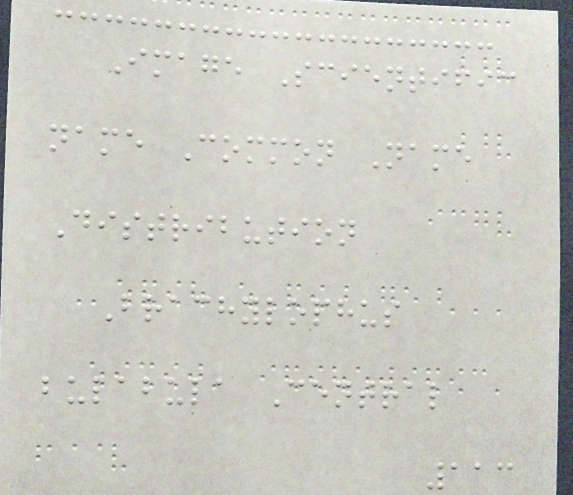Image Scientific
name Common Name
Distribution
Brachylophus
bulabula Central
113
